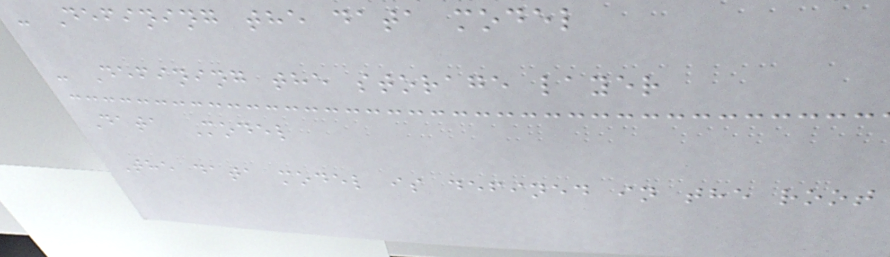- Defining the data model
- Defining the storage layer
Data Model
The data model is defined in the root
